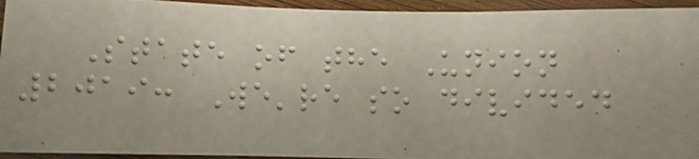State of the Union
2019: We're so divided
